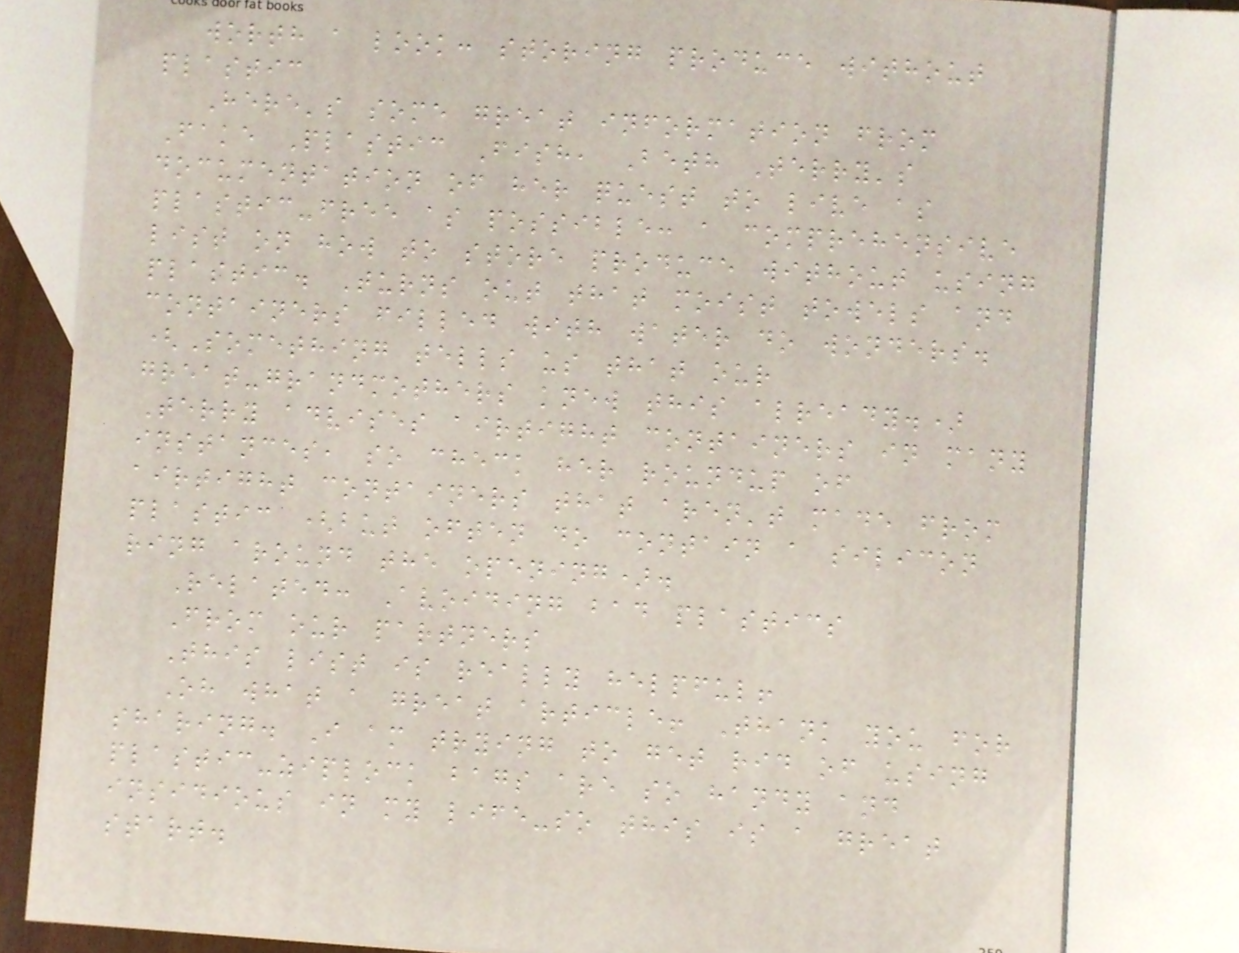worth a look: storing produce without
plastic
Here's some great information from
Fake Plastic Fish, Beth Terry's
documentation of her quest to live as
plastic-free as possible: a comprehensive
list on how to store produce without using
plastic. Turns out that moist towels and
containers filled with water do wonders.
(Something tells us that our
great-grandmothers knew this already.)
Terry advises airtight containers in many
instances, so check her roundup of
airtight containers that aren't made from
plastic (but often do contain a silicon
ring around the opening).
Related: Avoiding bad plastics
From our partners
This list is really helpful!
Oh what a great article! Thank you for
sharing. I am trying to get rid of using
plastic-ziplock bags are so handy and
insidious in my life-so this is a great
start.
